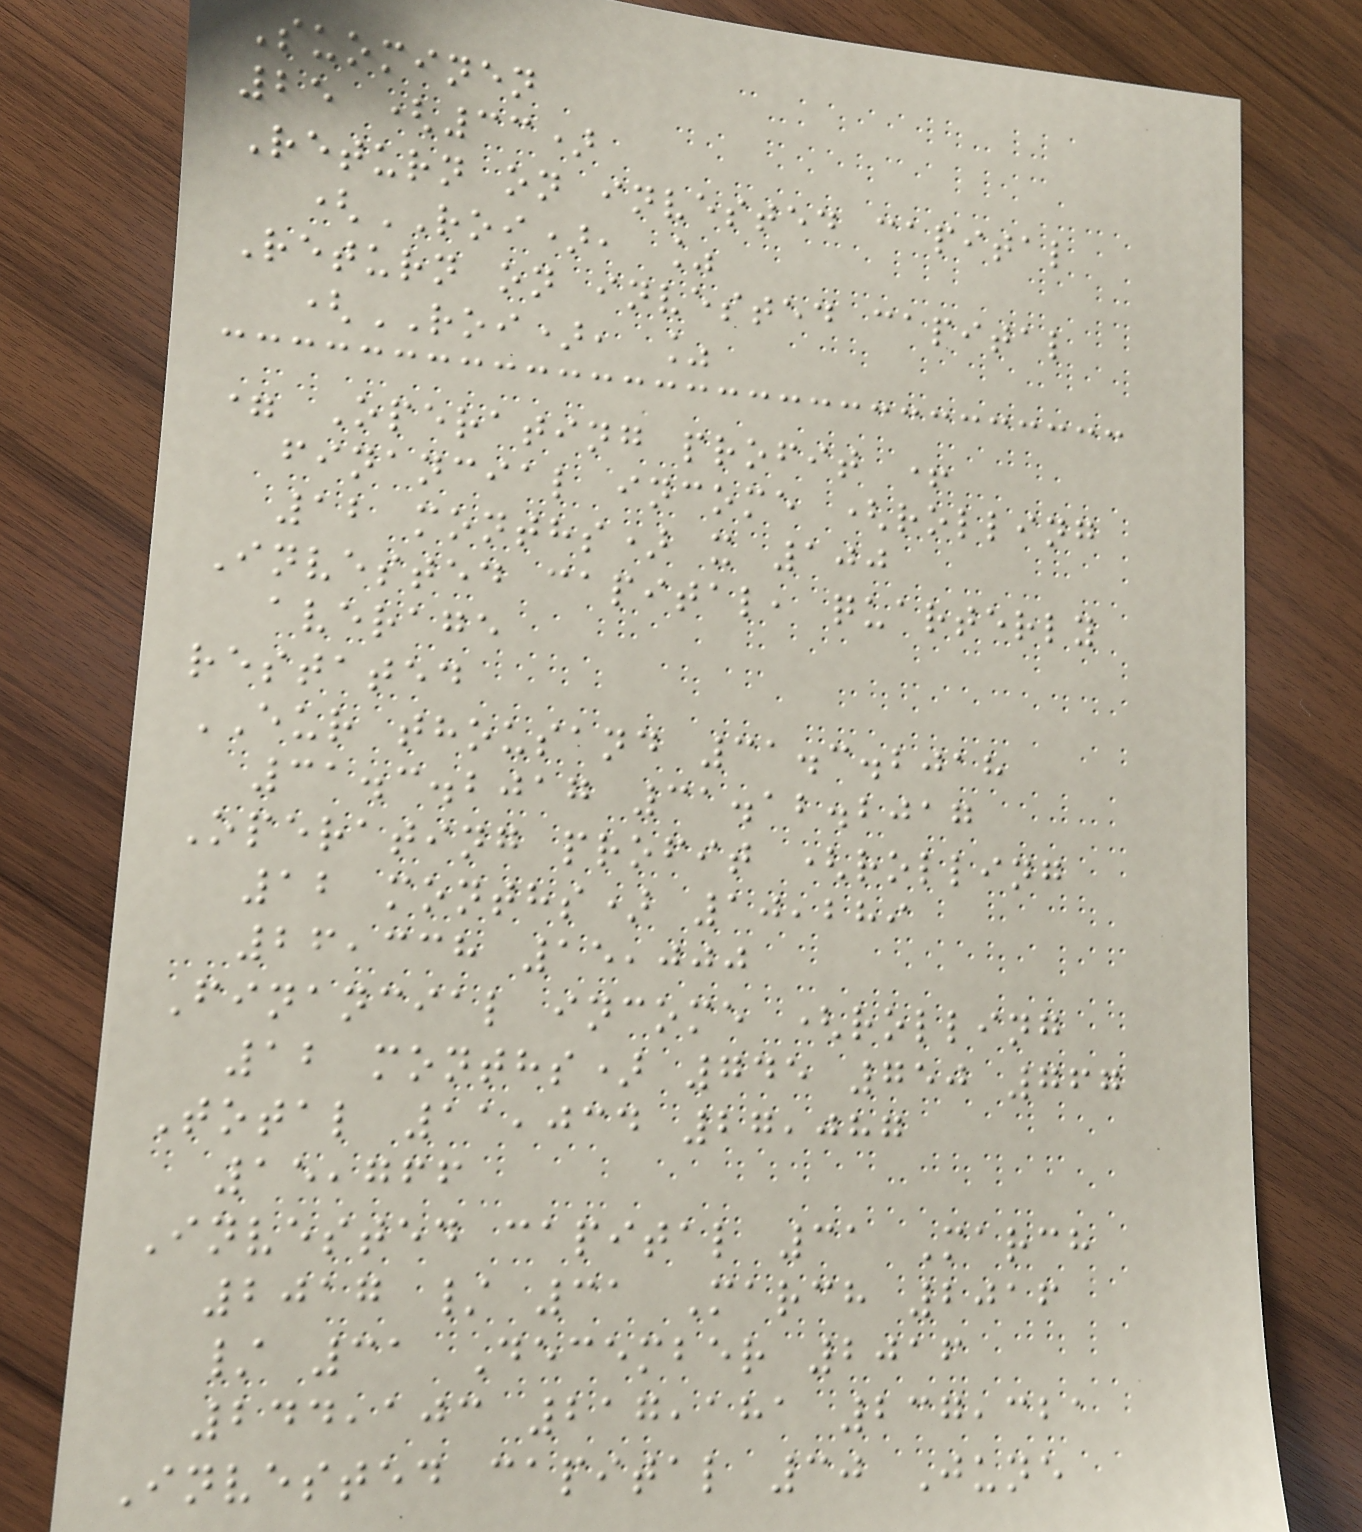Suominen
25 (33)
Return on invested capital
(ROI), %
Return on invested capital
(ROI), %
= Operating profit +
financial income (rolling
12 months) x 100
Invested capital, quarterly
average
restated
EUR thousand 31.3.2018
31.3.2017 31.12.2017
Operating profit (rolling
12 months) 10,289
26,338 15,000
Financial income (rolling
12 months) 745 750 767
Total 11,034 27,087
15,766
Invested capital 31 March
2017 / 31 March 2016
/ 31 December 2016
244,103 217,181 237,321
Invested capital 30 June
